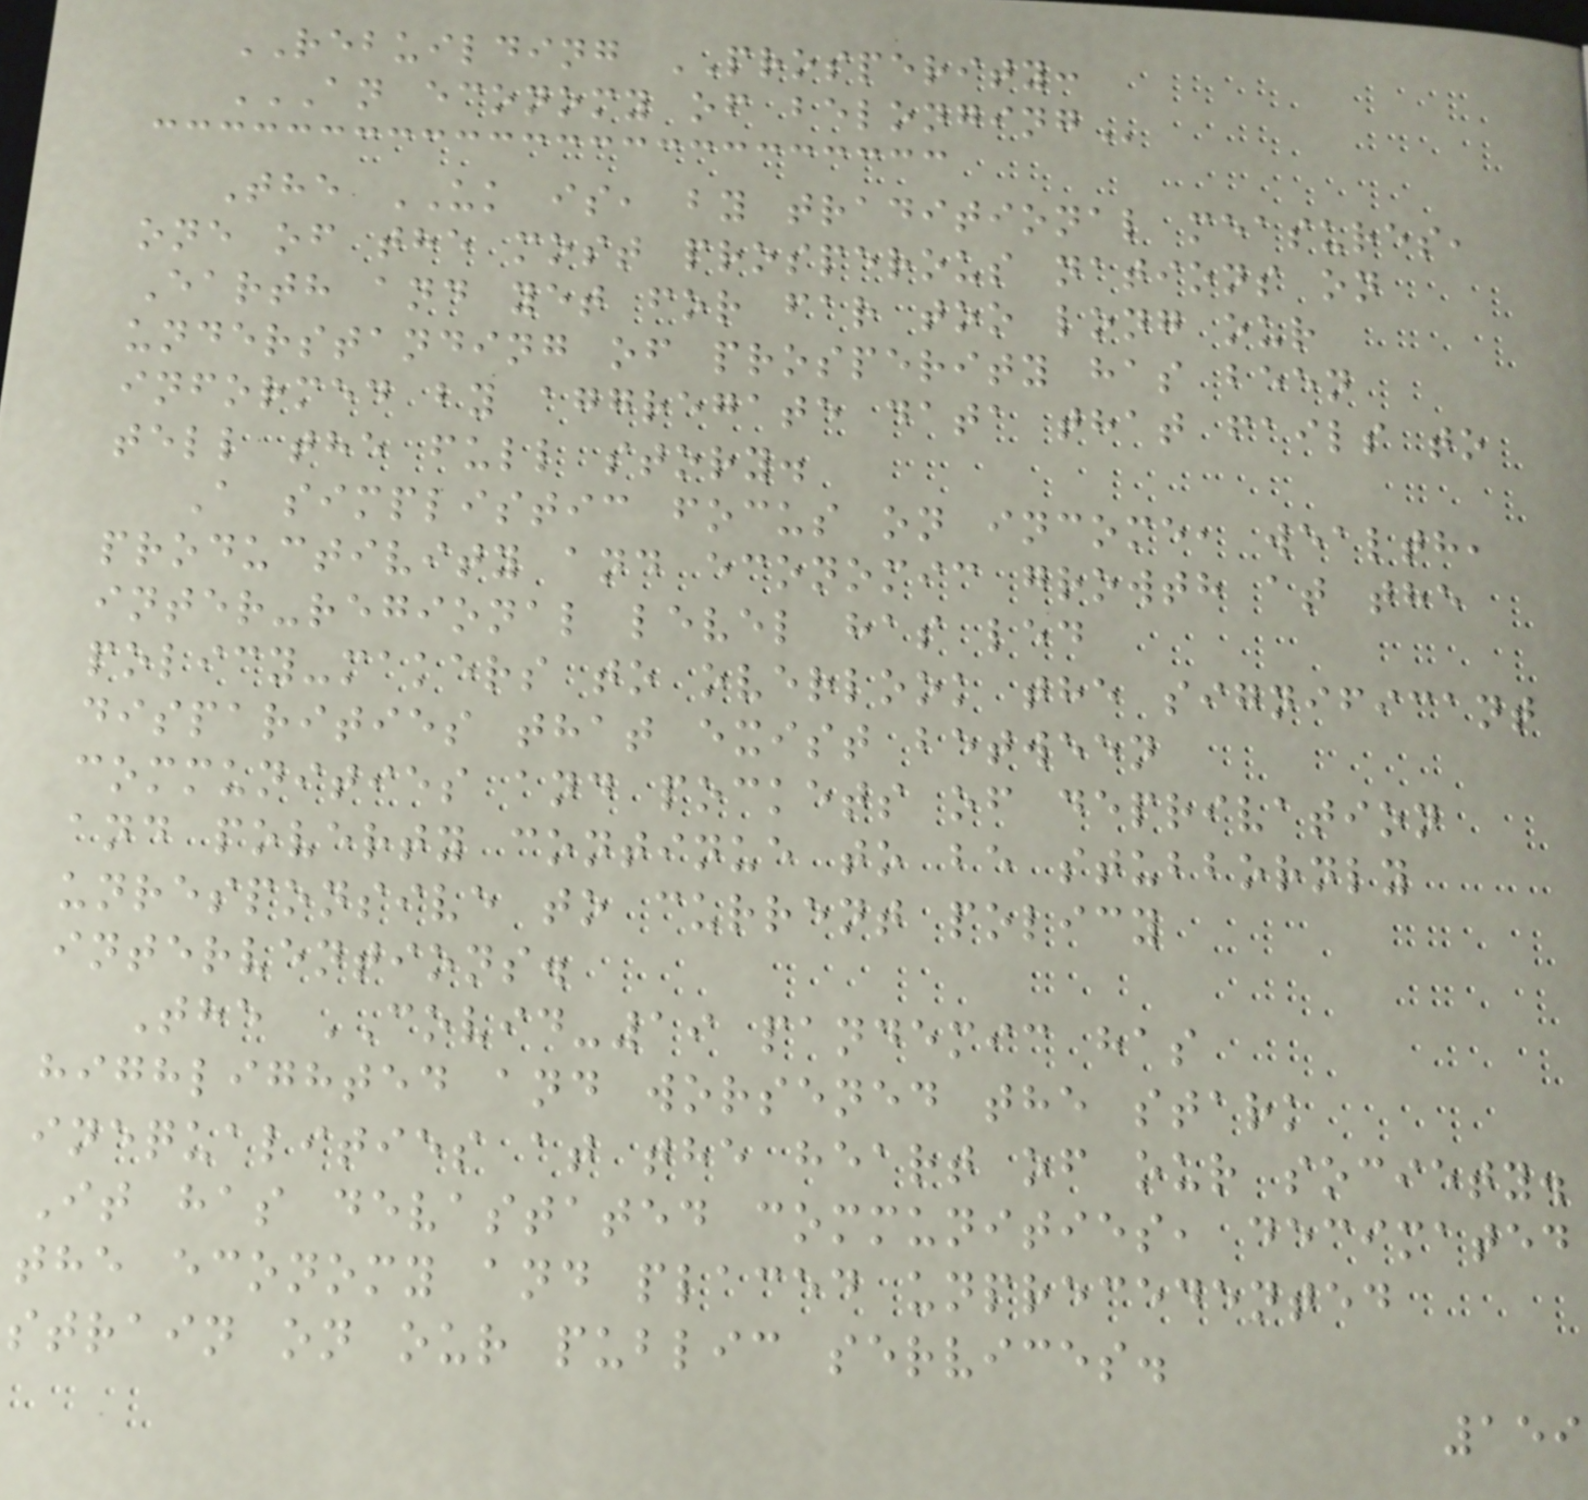REBUILDING PROSPERITY:
AN ECONOMY OF BELONGING
The UK is, by traditional measures,
one of the most prosperous nations on
Earth and yet for far too long our
understanding of prosperity has been
informed by aggregate data that fails to
tell the full story.
A simplistic focus on income, wealth,
productivity and economic growth at the
inter-regional level has led
policy-makers to overlook the significant
disparities that exist between
communities and pockets of deprivation
and poverty continue to be stubbornly
unresponsive to current policy
interventions.
The COVID-19 pandemic has
highlighted and worsened the stark
inequalities at the heart of our society.
It has devastated communities, decimated
the economy and placed unprecedented
strain on our public services.
159
